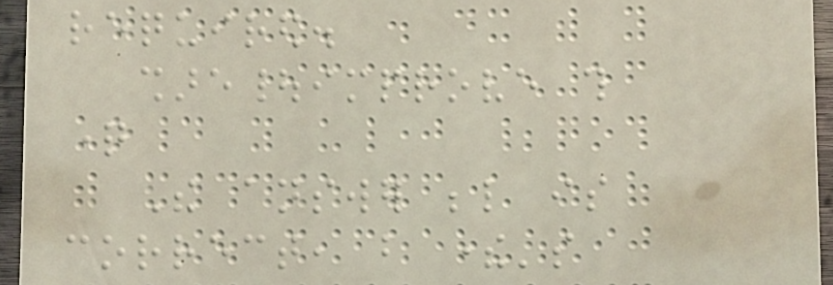required.
share|improve this
question
The answer below is
correct, but there's
